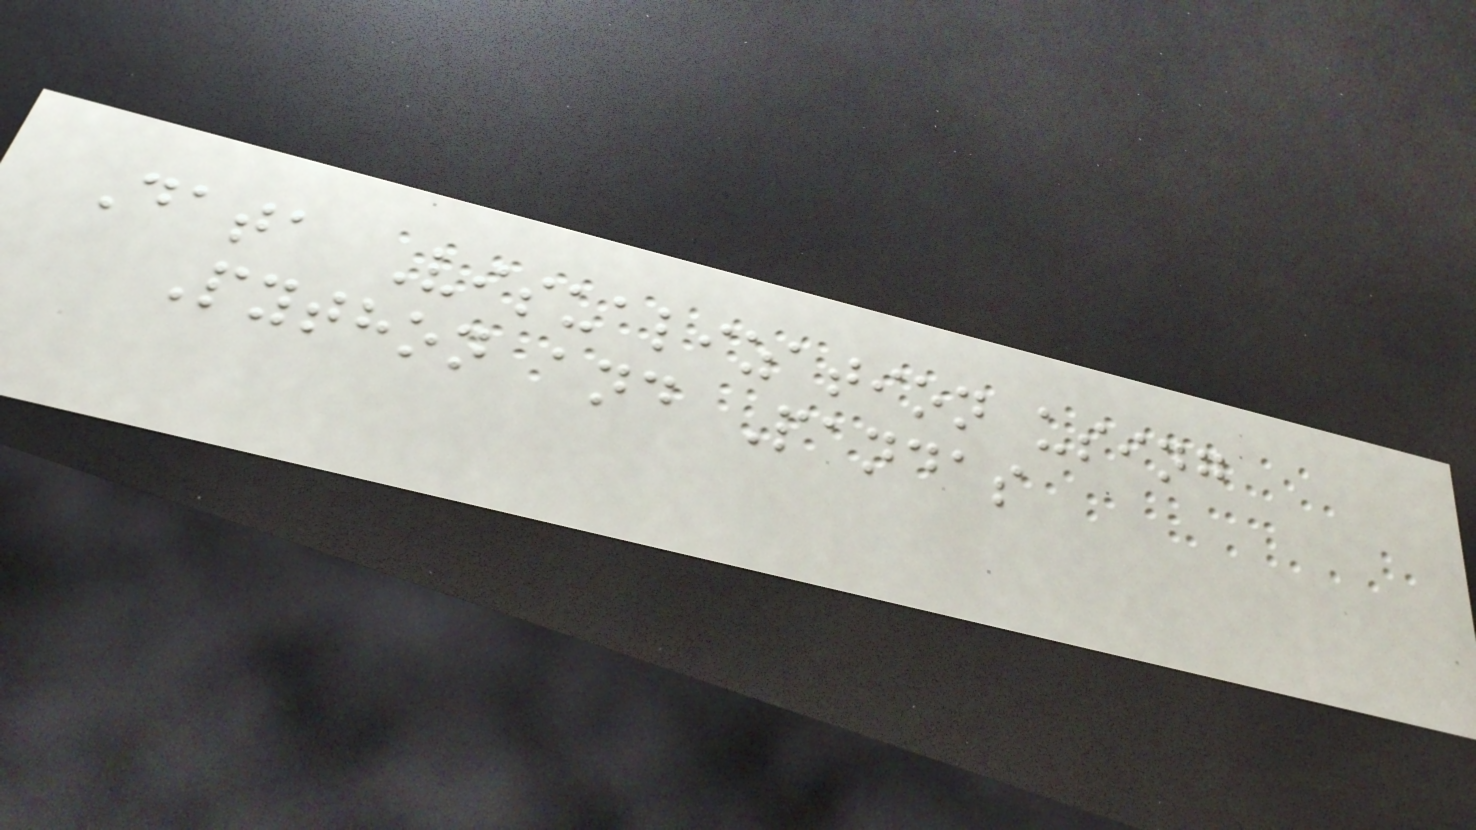Data Visualization using
Python and Pandas
